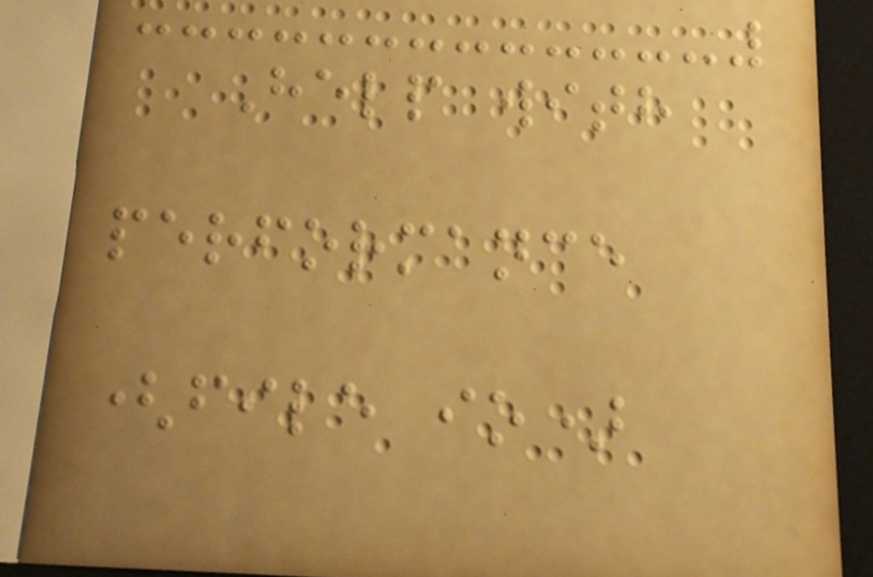Help with
performance
(file io)
